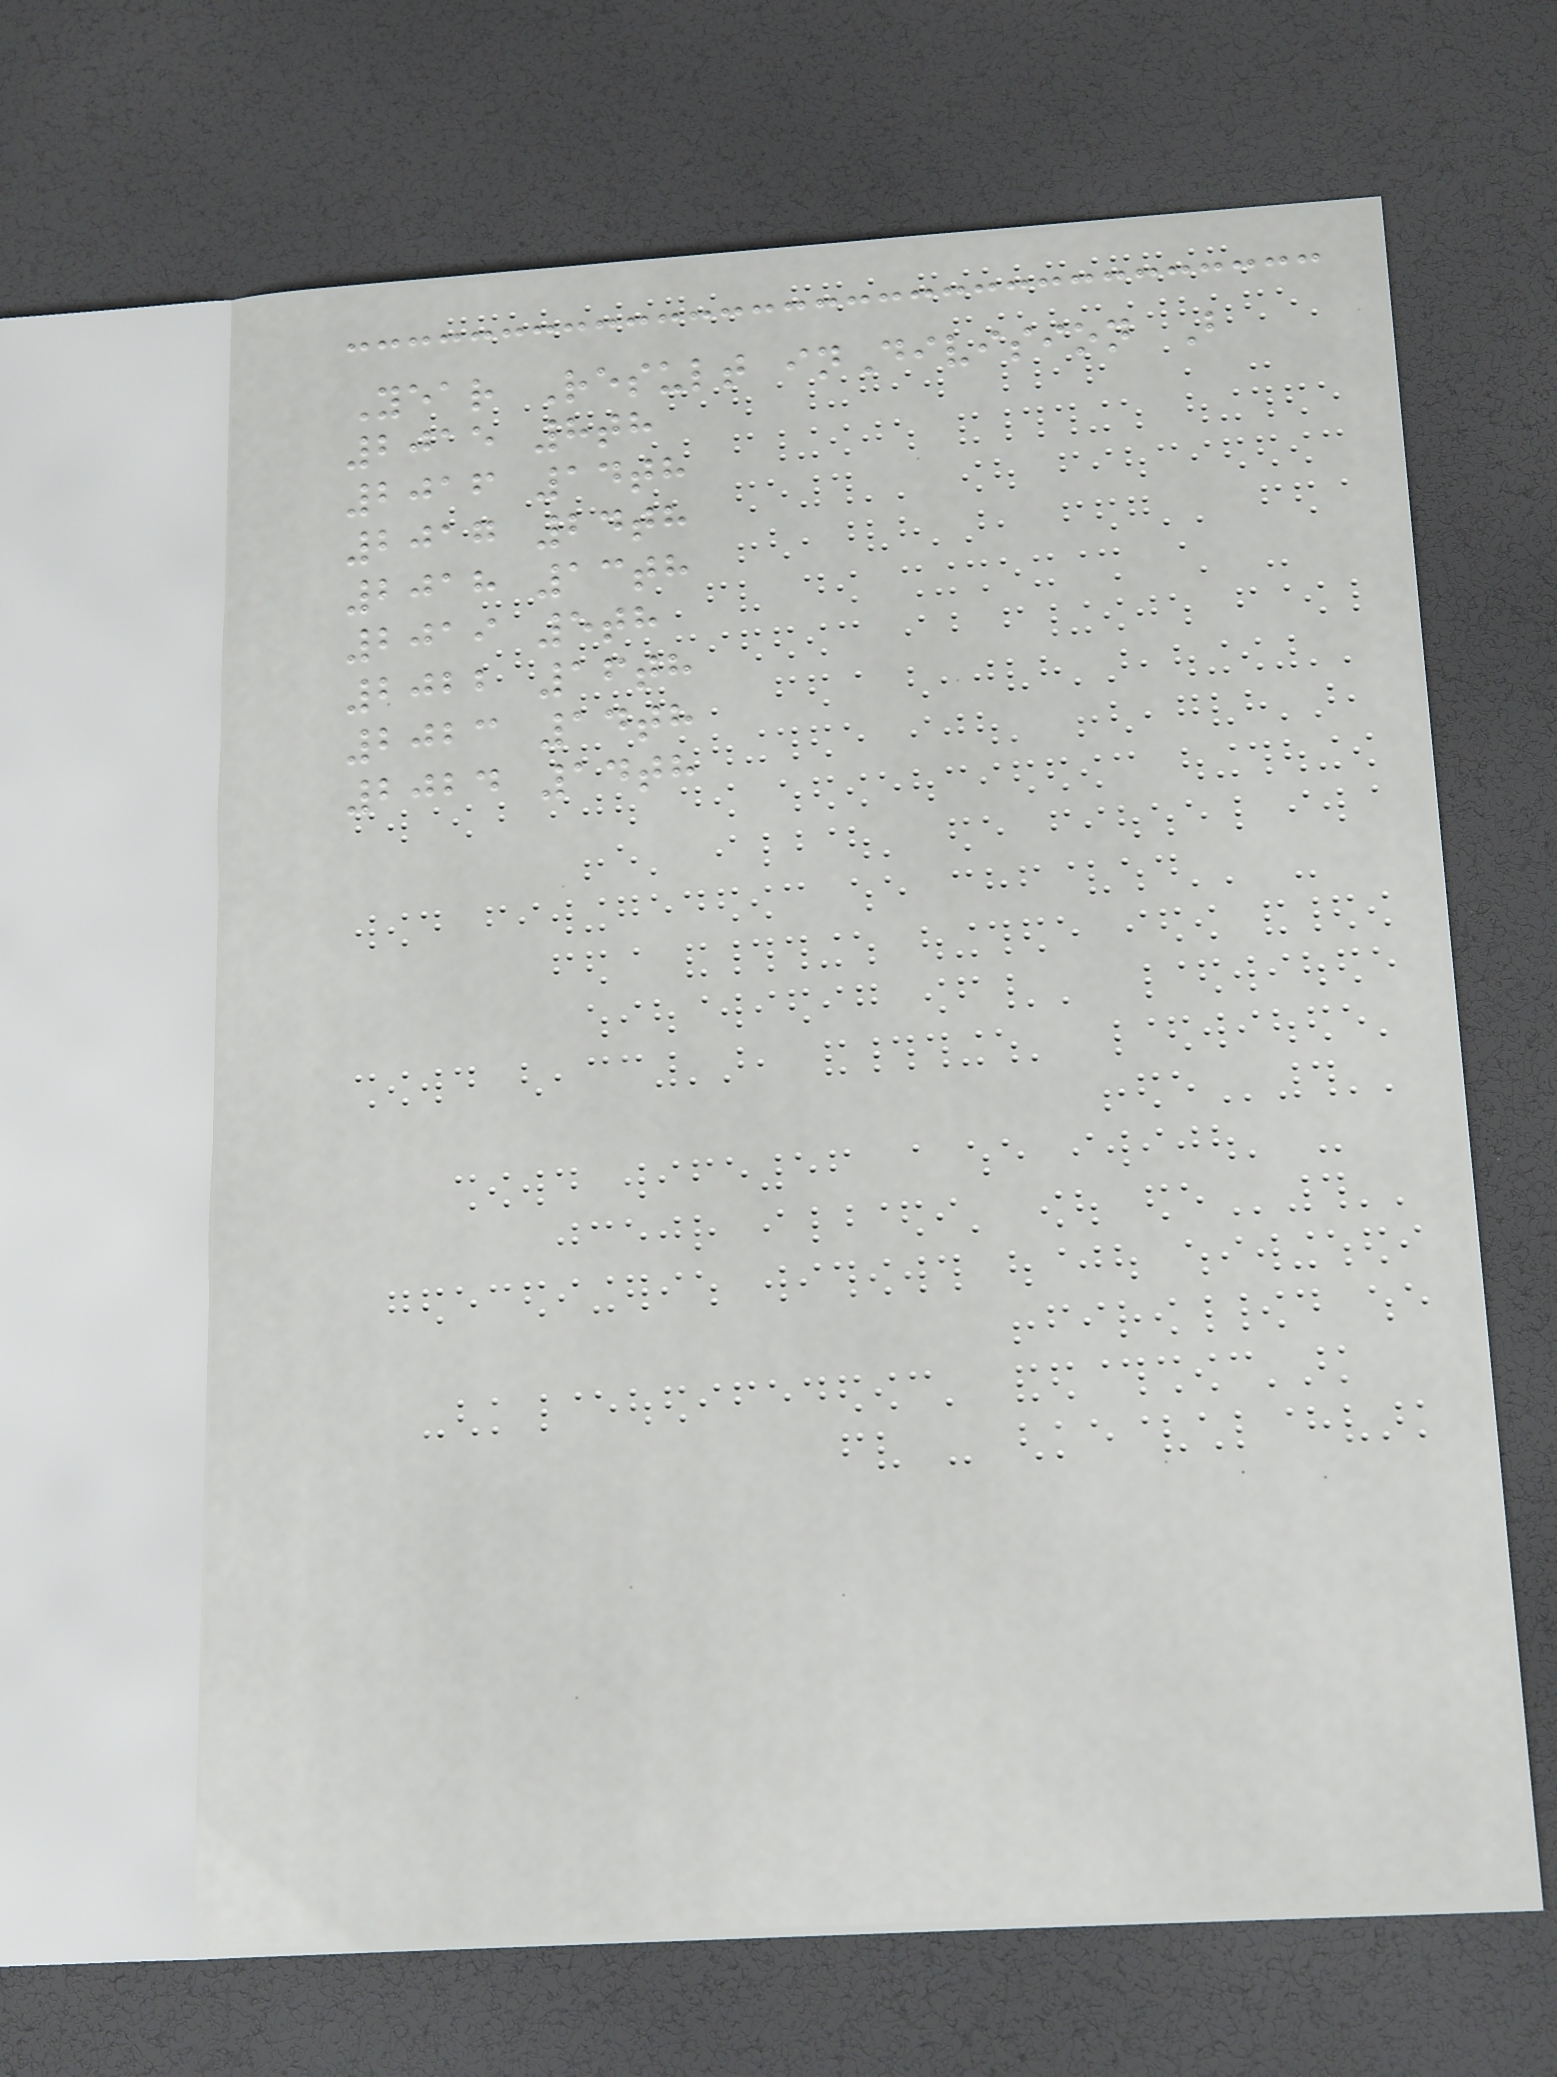Year Result inDivision B
2015 8th
2016 14th
2017 24th
2018 13th
2019 5th
2022 16th
2023 14th
2024 14th
